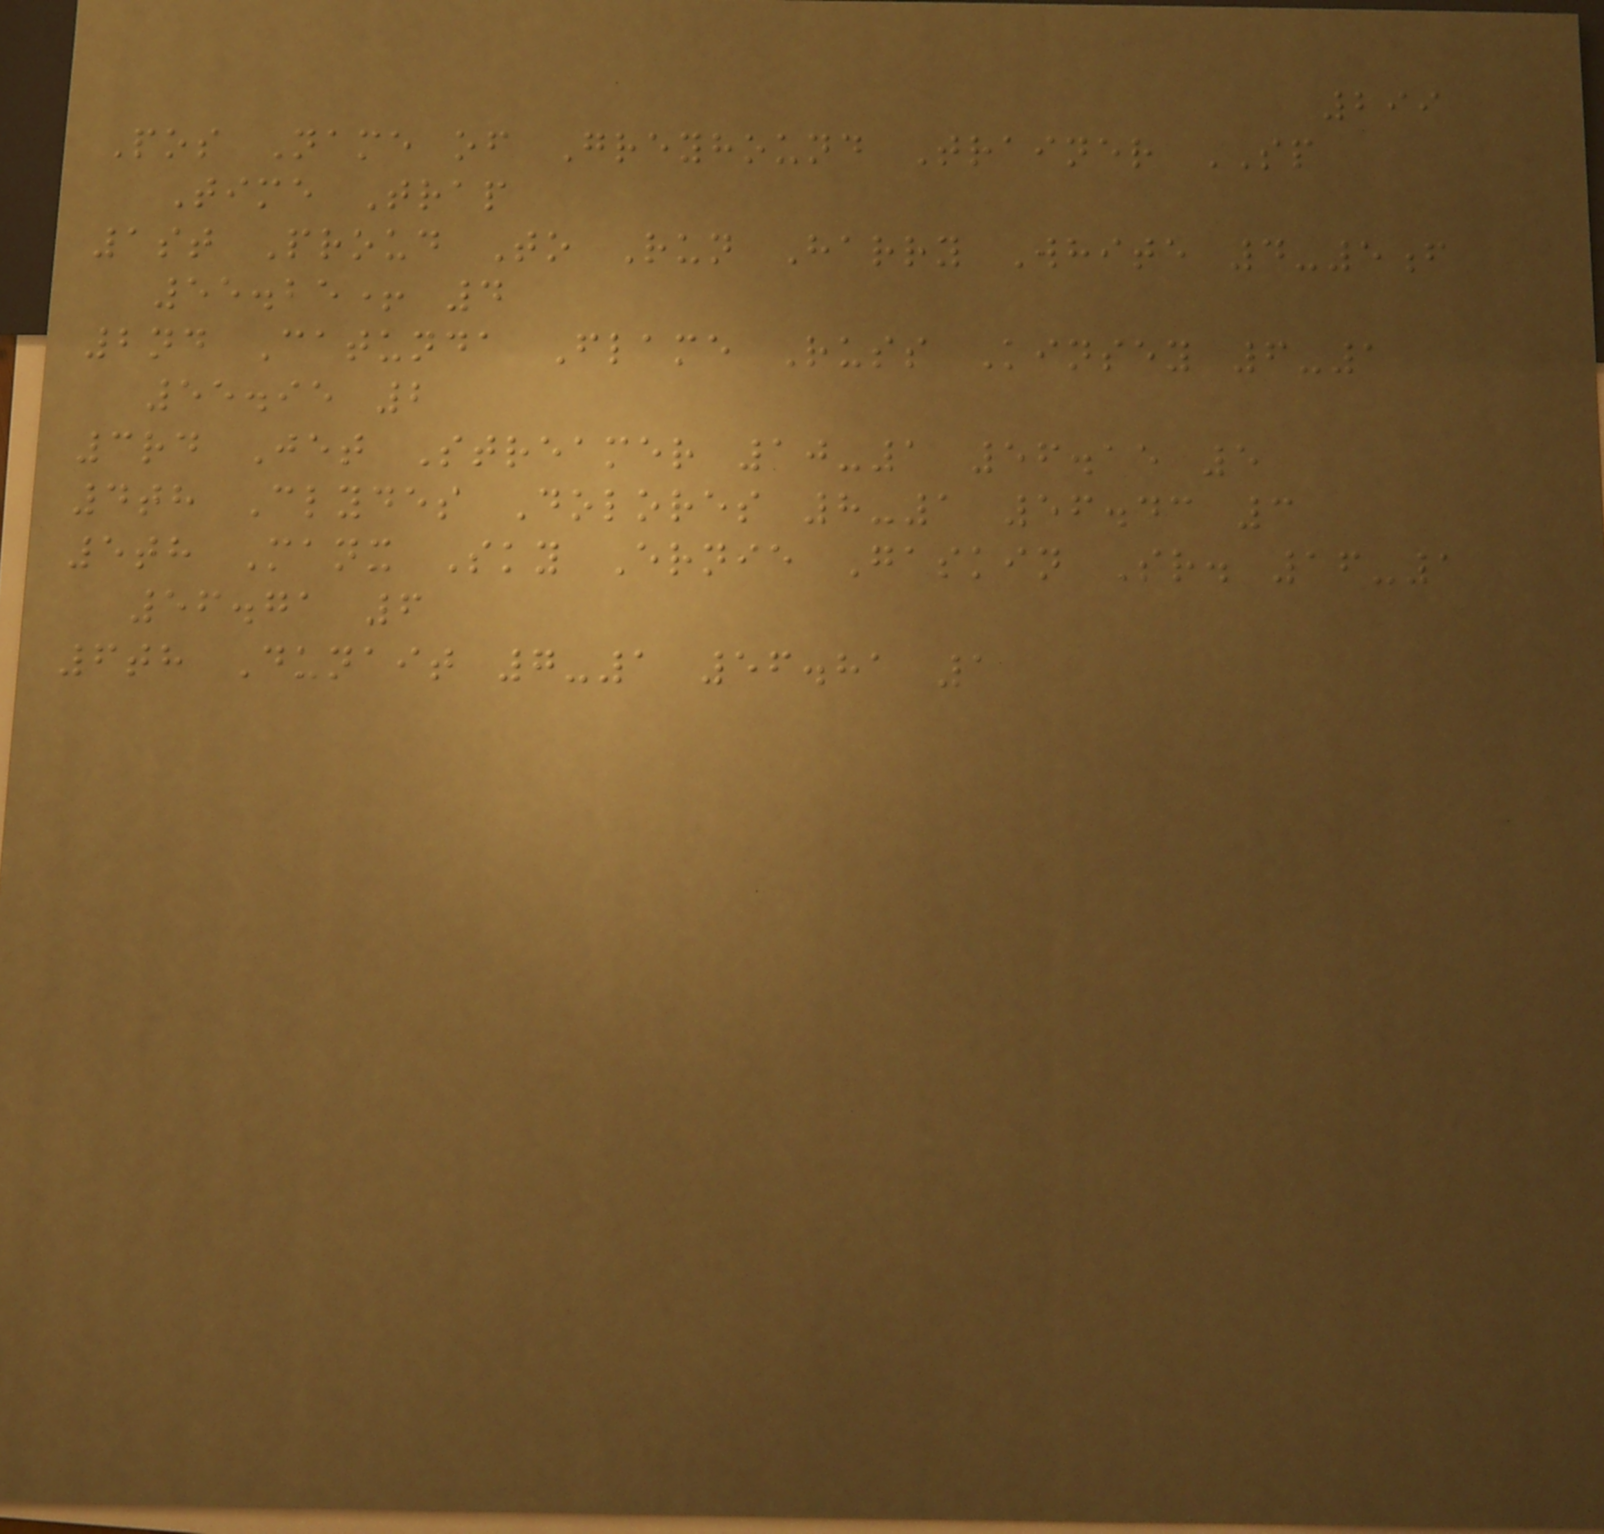299
Pos Name of Greyhound Trainer SP
Time Trap
1st Proud To Run Harry White 4-5f
55.25+ 4
2nd Catunda Flame Russ Kinsey 6-1
55.95 2
3rd Jet Streamer 10-1 56.15 5
4th Clydes Dolores 8-1 56.43 3
5th Manx Sky Ernie Gaskin Sr. 16-1
56.71 6
6th Dunait 7-1 56.81 1
